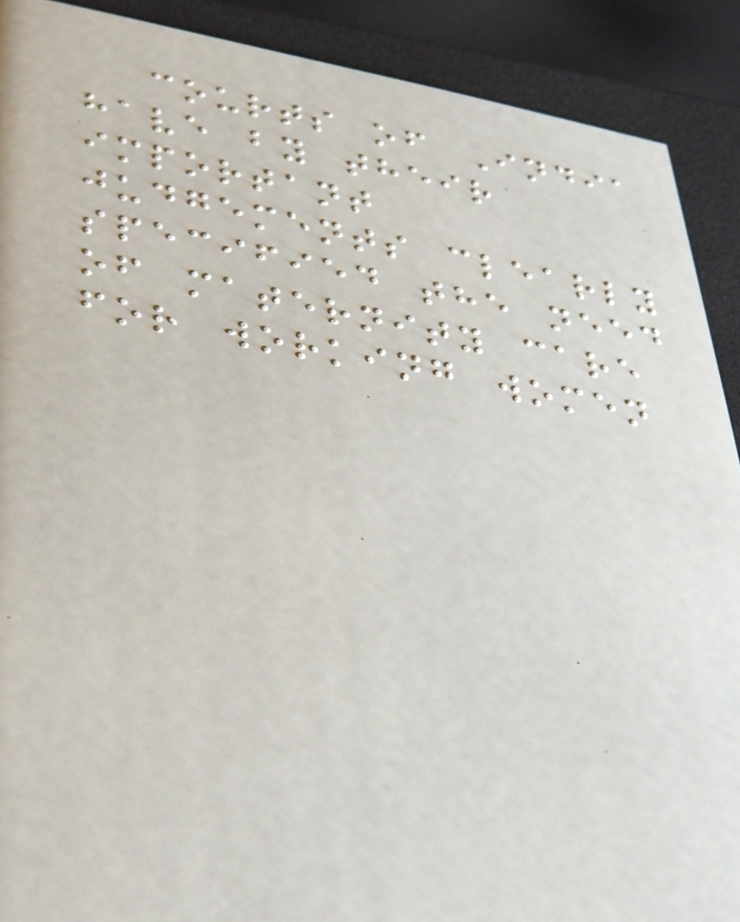courts of India
have by their
important
judgements clearly
specified the need
of maternity care
for working women
